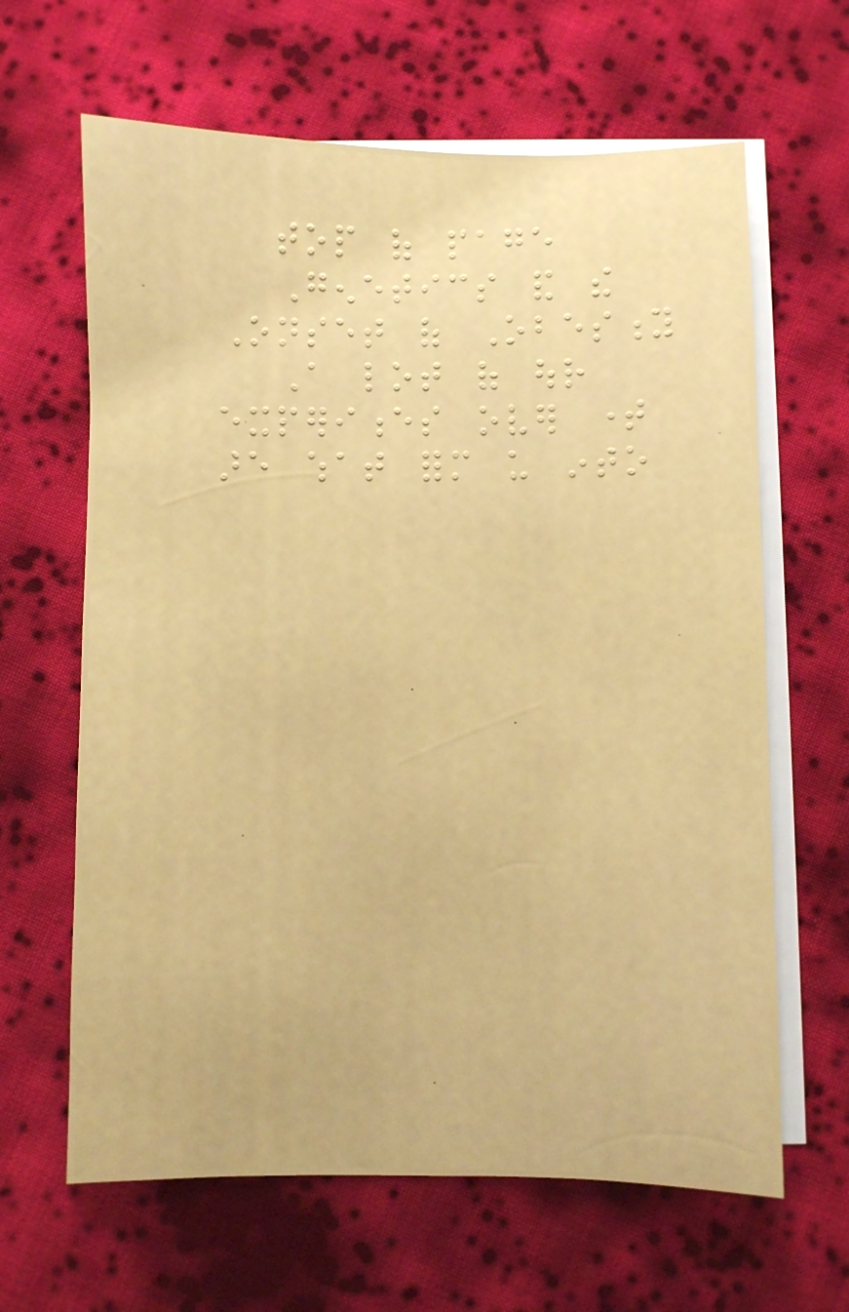top of page
Genetics and the
Onset of Obesity
A lot of our
experiences over time
are what form us into
